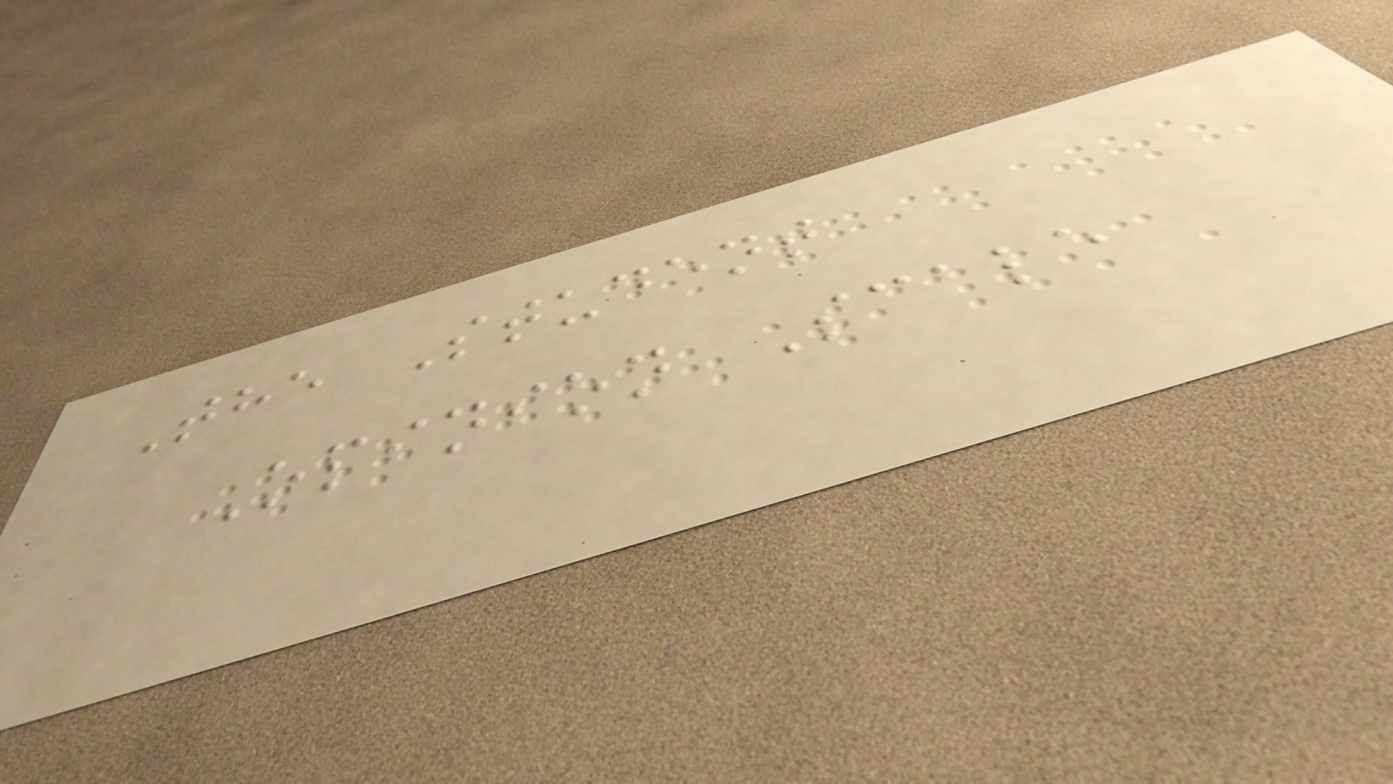The Student
Opinion Scale
